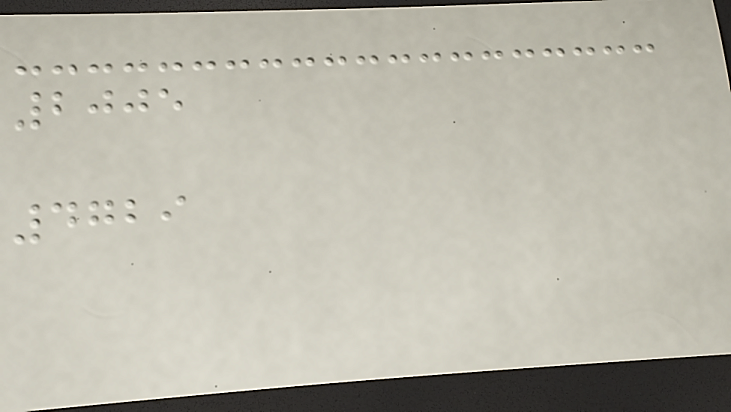2005
4729
